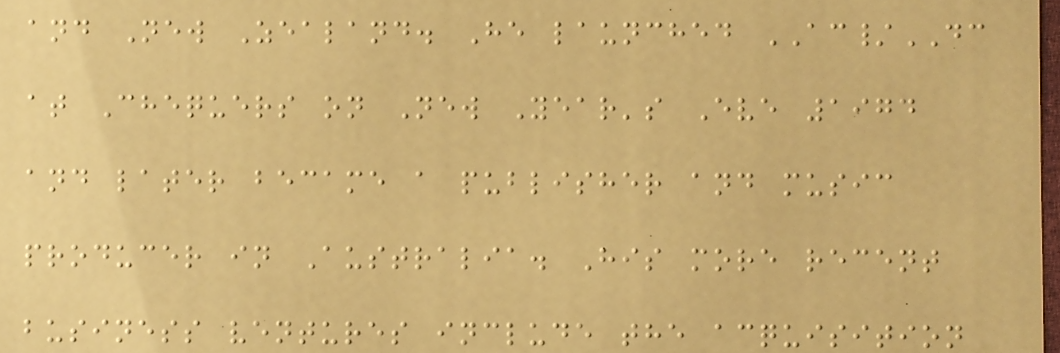and New Zealand. He launched AC/DC
at Chequers on New Year's Eve 1974
and later became a publisher and music
producer in Australia. His more recent
business ventures include the acquisition
